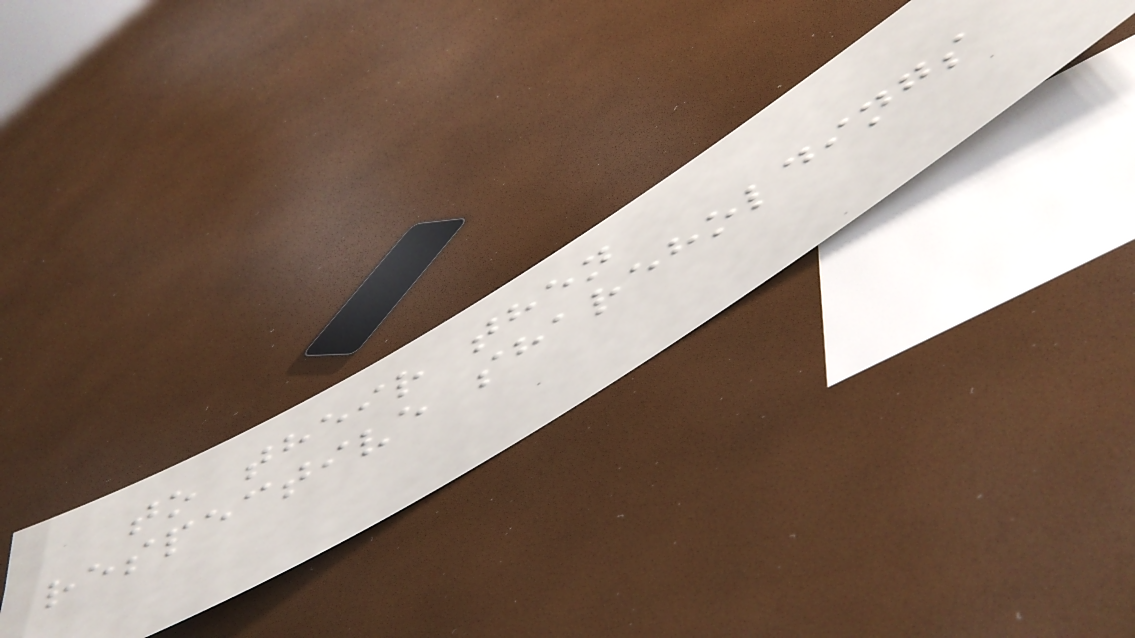to their then
respective shareholdings
